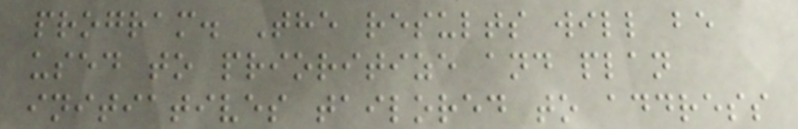program. The results will be
used to prioritize and plan
initiatives tailored to address
